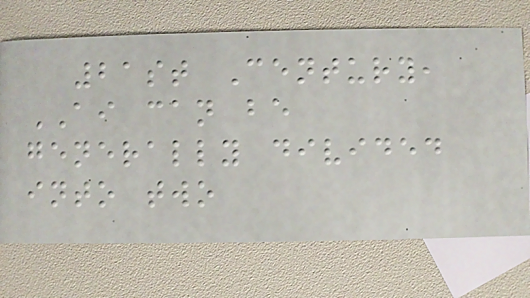21st Century,
AI can be
generally divided
into two
